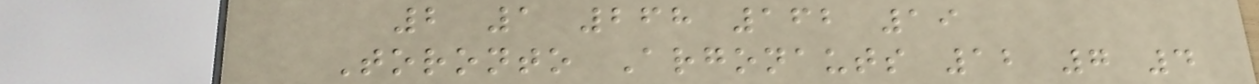2 1 268 162 19
Toronto Argonauts 12 7 4
